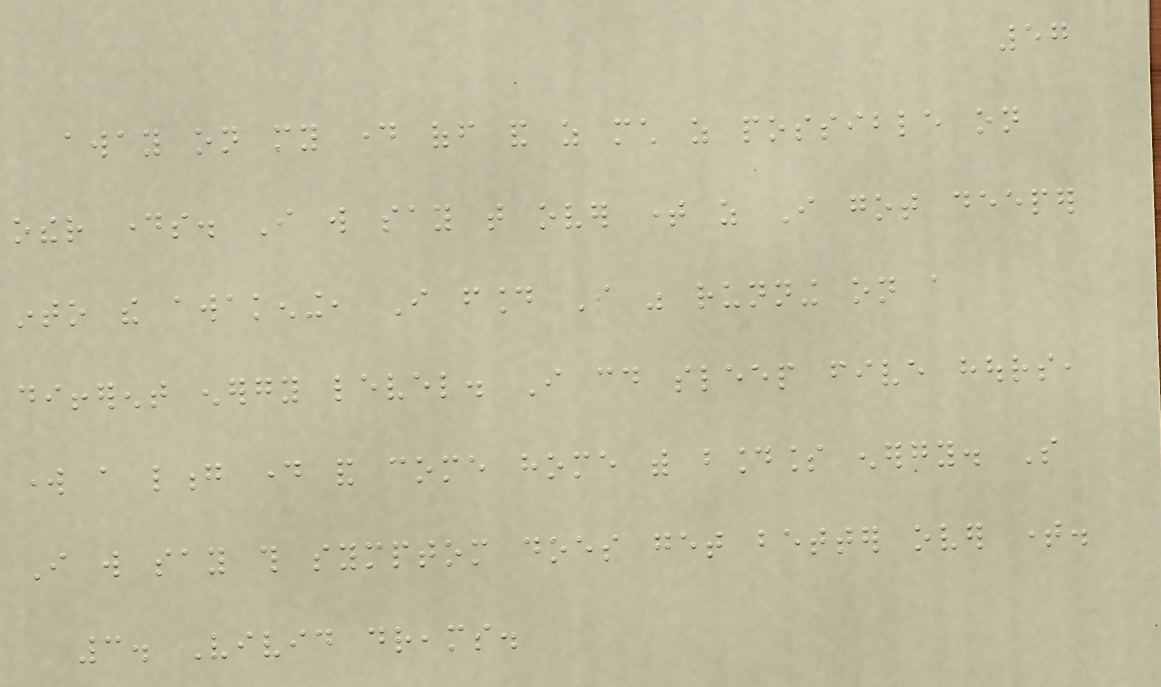57
away on my day off and as much as possible on
other days. I will say that over time as I got deeper
into the awakening, I found I was running on a
different energy level. I could sleep five hours,
work a long day and come home with boundless energy. So
I will say this symptom does get better over time.
3. Vivid dreams.
